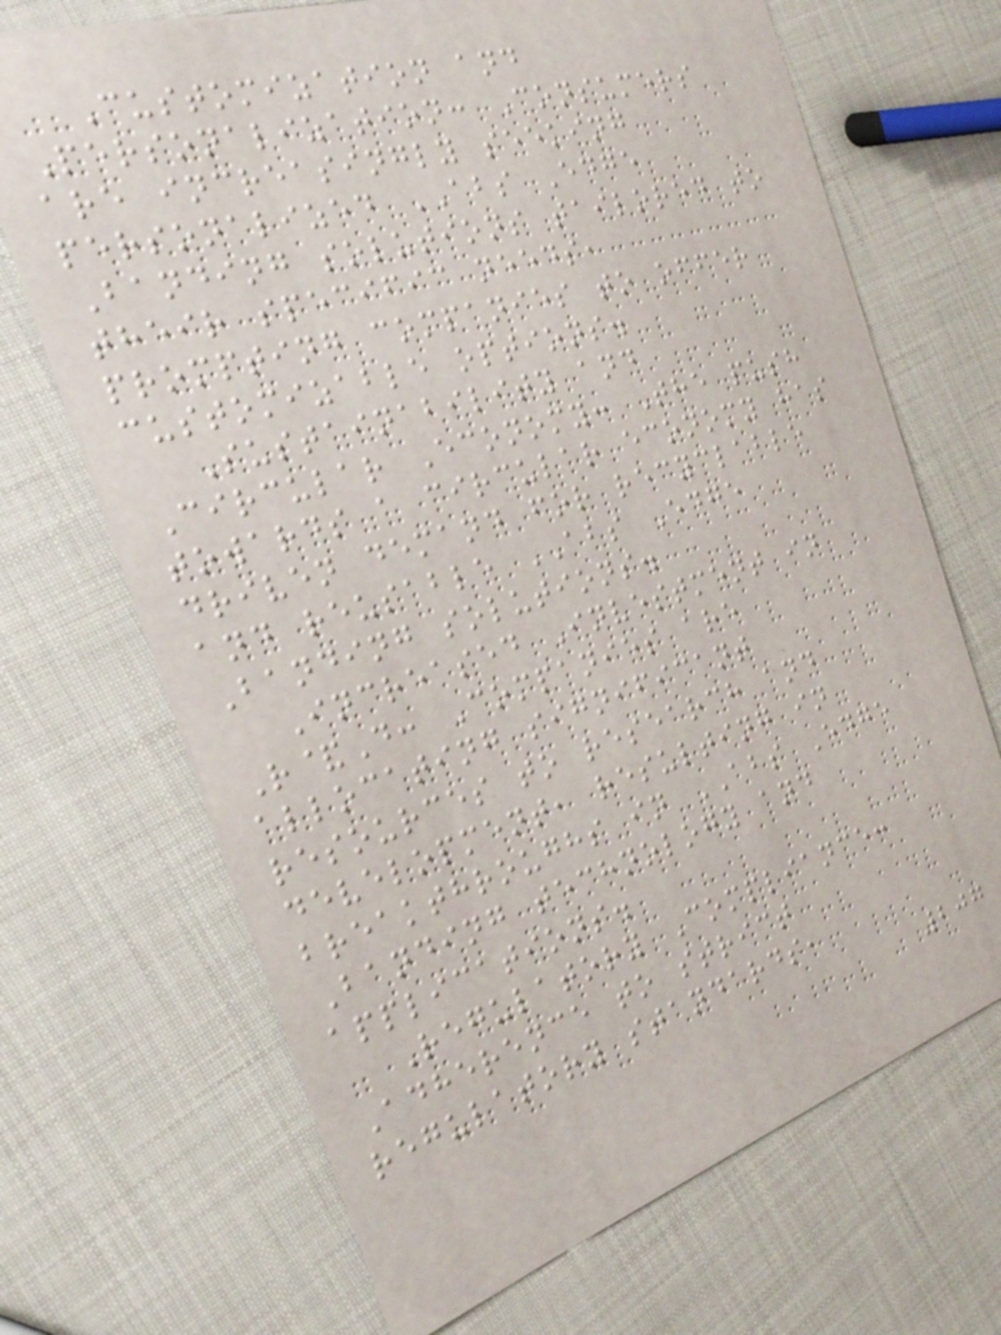Customization and
Personalization: Consumers
are increasingly seeking
personalized ABS Edge
Banding solutions tailored to
their specific needs,
prompting companies to offer
customizable options.
Sustainability and
Circular Economy: The push
towards a circular economy has
driven demand for recyclable
and reusable ABS Edge
Banding solutions.
Increased Investment in
R&D: Companies are
allocating significant
resources to research and
development, resulting in
breakthroughs in ABS Edge
Banding technology and
applications.
Regulatory Compliance:
Adherence to strict
regulatory standards,
207
